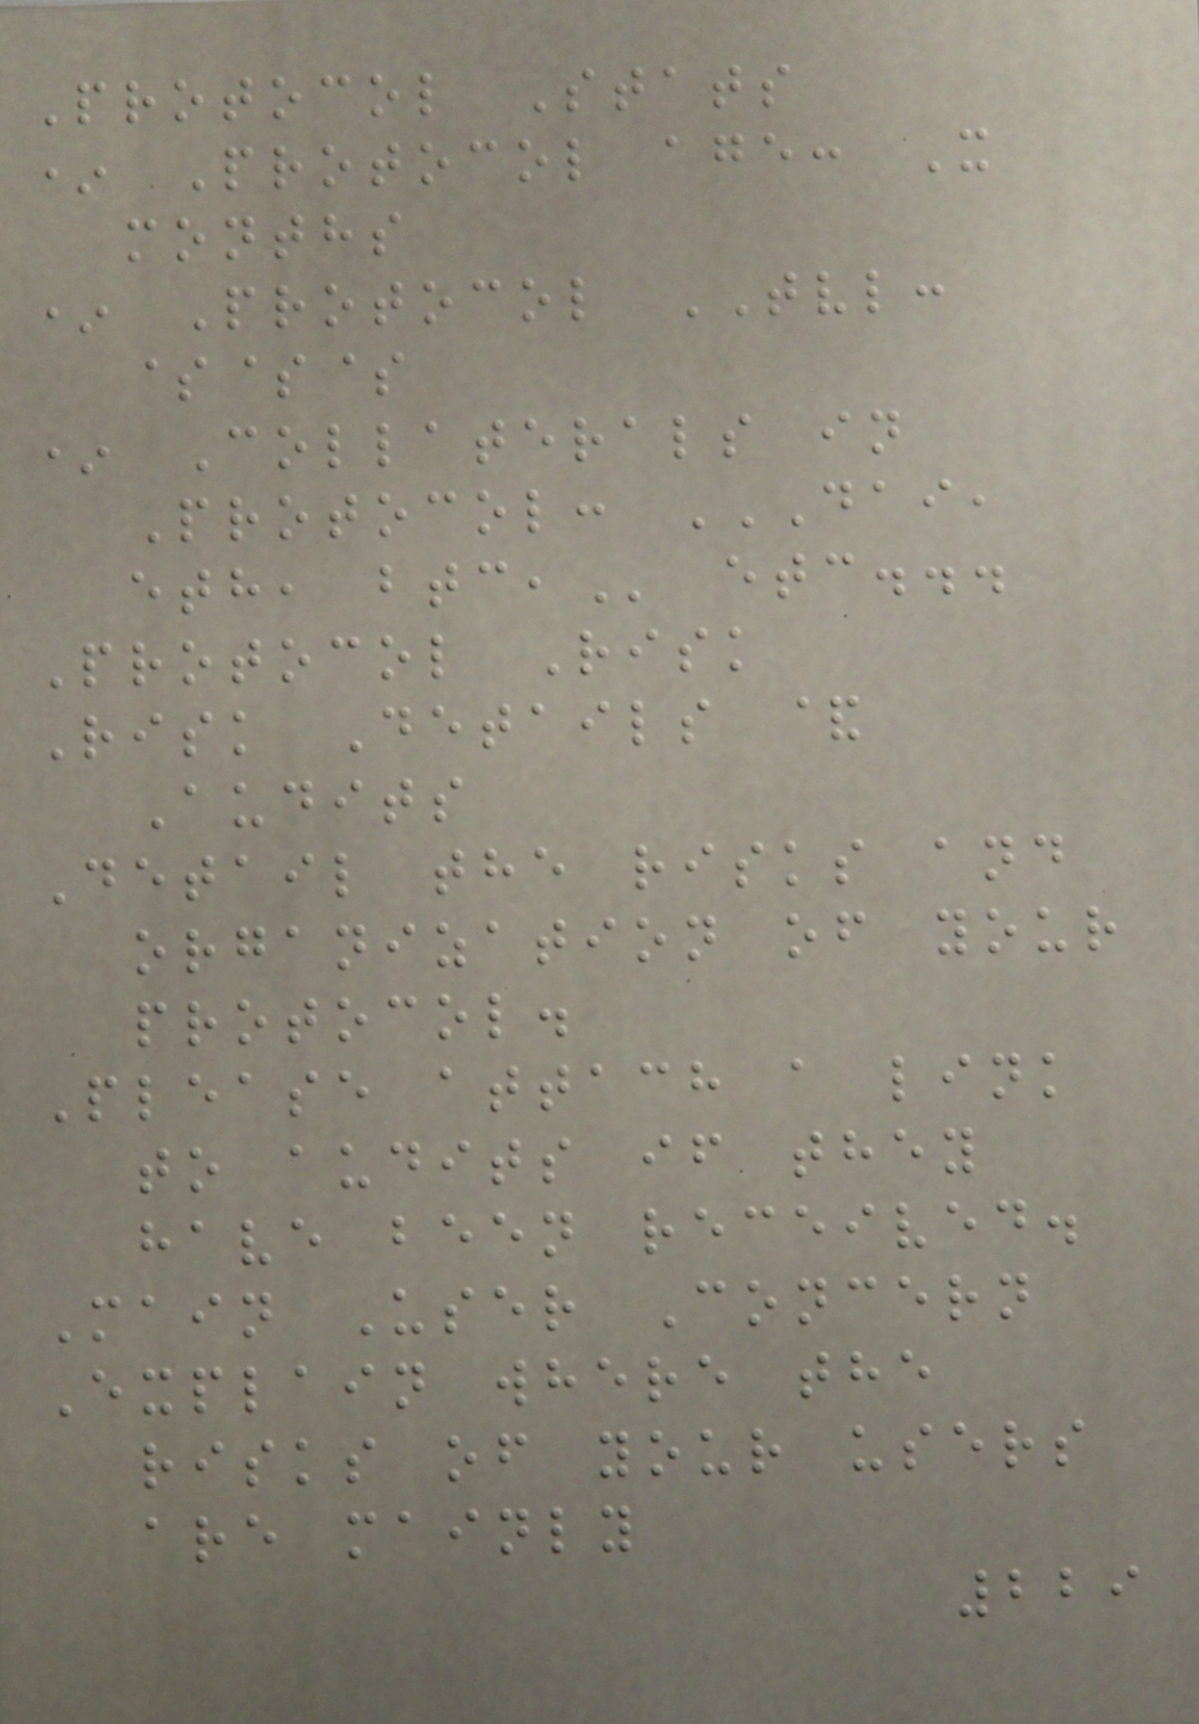Protocol Stats
* Protocol age: X
months
* Protocol TVL:
$$$
* Collaterals in
Protocol: DAI,
ETH, BTC, etc...
Protocol Risk
Risk Details &
Audits
Detail the risks and
organization of your
protocol.
Please attach a link
to audits if they
have been received.
Main User Concern
Explain where the
risks of your users
are mainly
229
